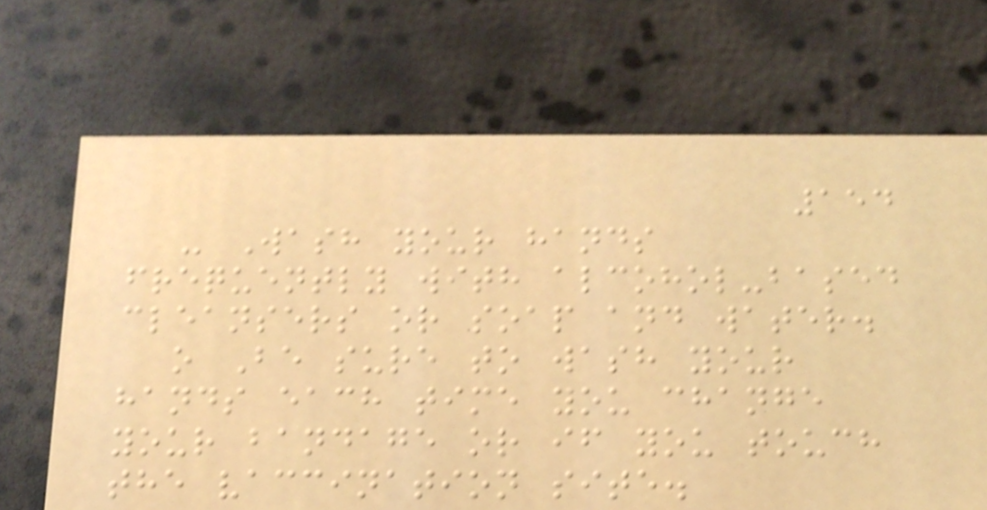154
- Wash your hands
frequently with alcohol-based
cleansers or soap and water.
o Be sure to wash your
hands each time you change
your bandage or if you touch
the vaccination site.
